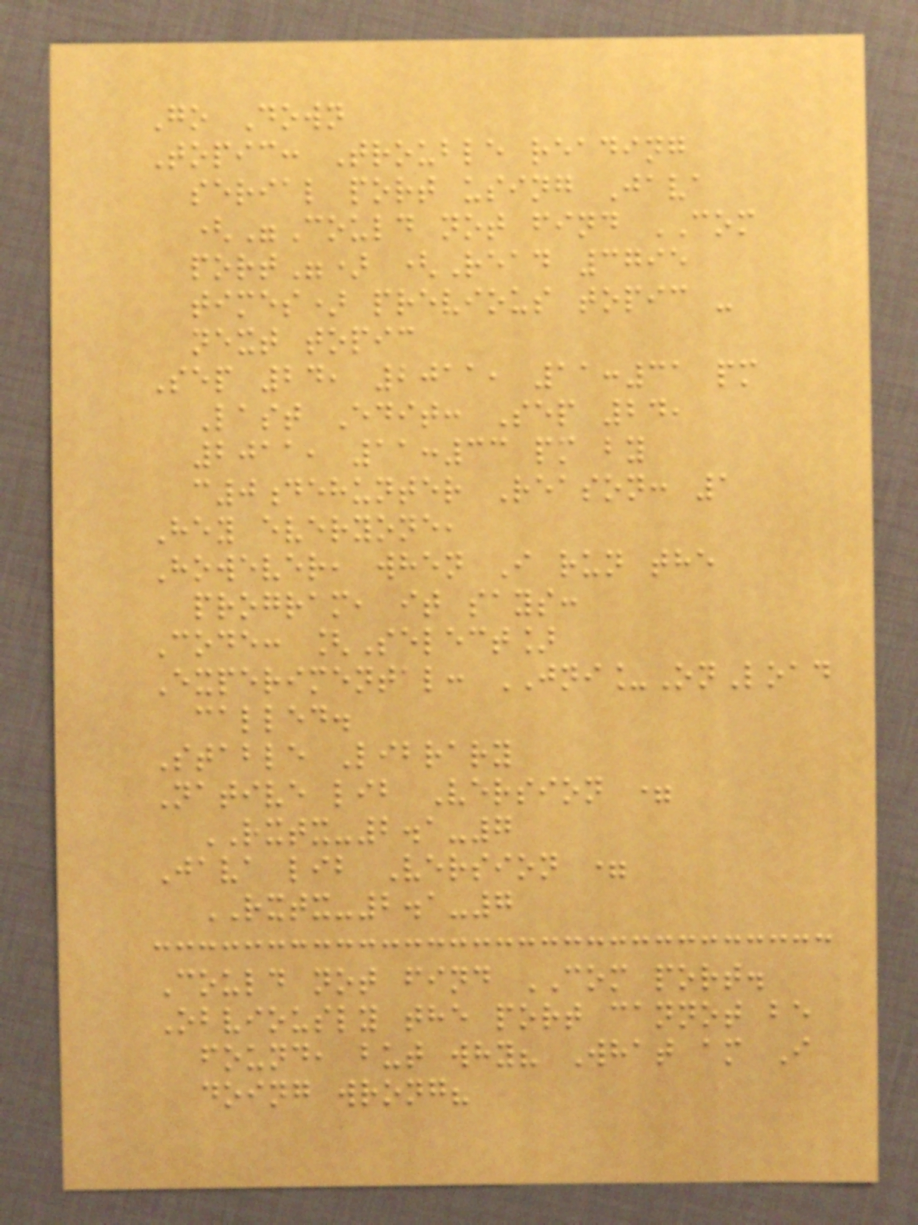Go Down
Topic: Trouble reading
serial port using Java
("Could not find COM
port") (Read 3795
times) previous topic -
next topic
Sep 24, 2011, 11:31 pm
Last Edit: Sep 24,
2011, 11:33 pm by
c0dehunter Reason: 1
Hey everyone,
However, when I run the
program, it says:
Code: [Select]
Experimental: JNI_OnLoad
called.
Stable Library
Native lib Version =
RXTX-2.1-7
Java lib Version =
RXTX-2.1-7
Could not find COM port.
Obviously the port cannot be
found, but why? What am I
doing wrong?
